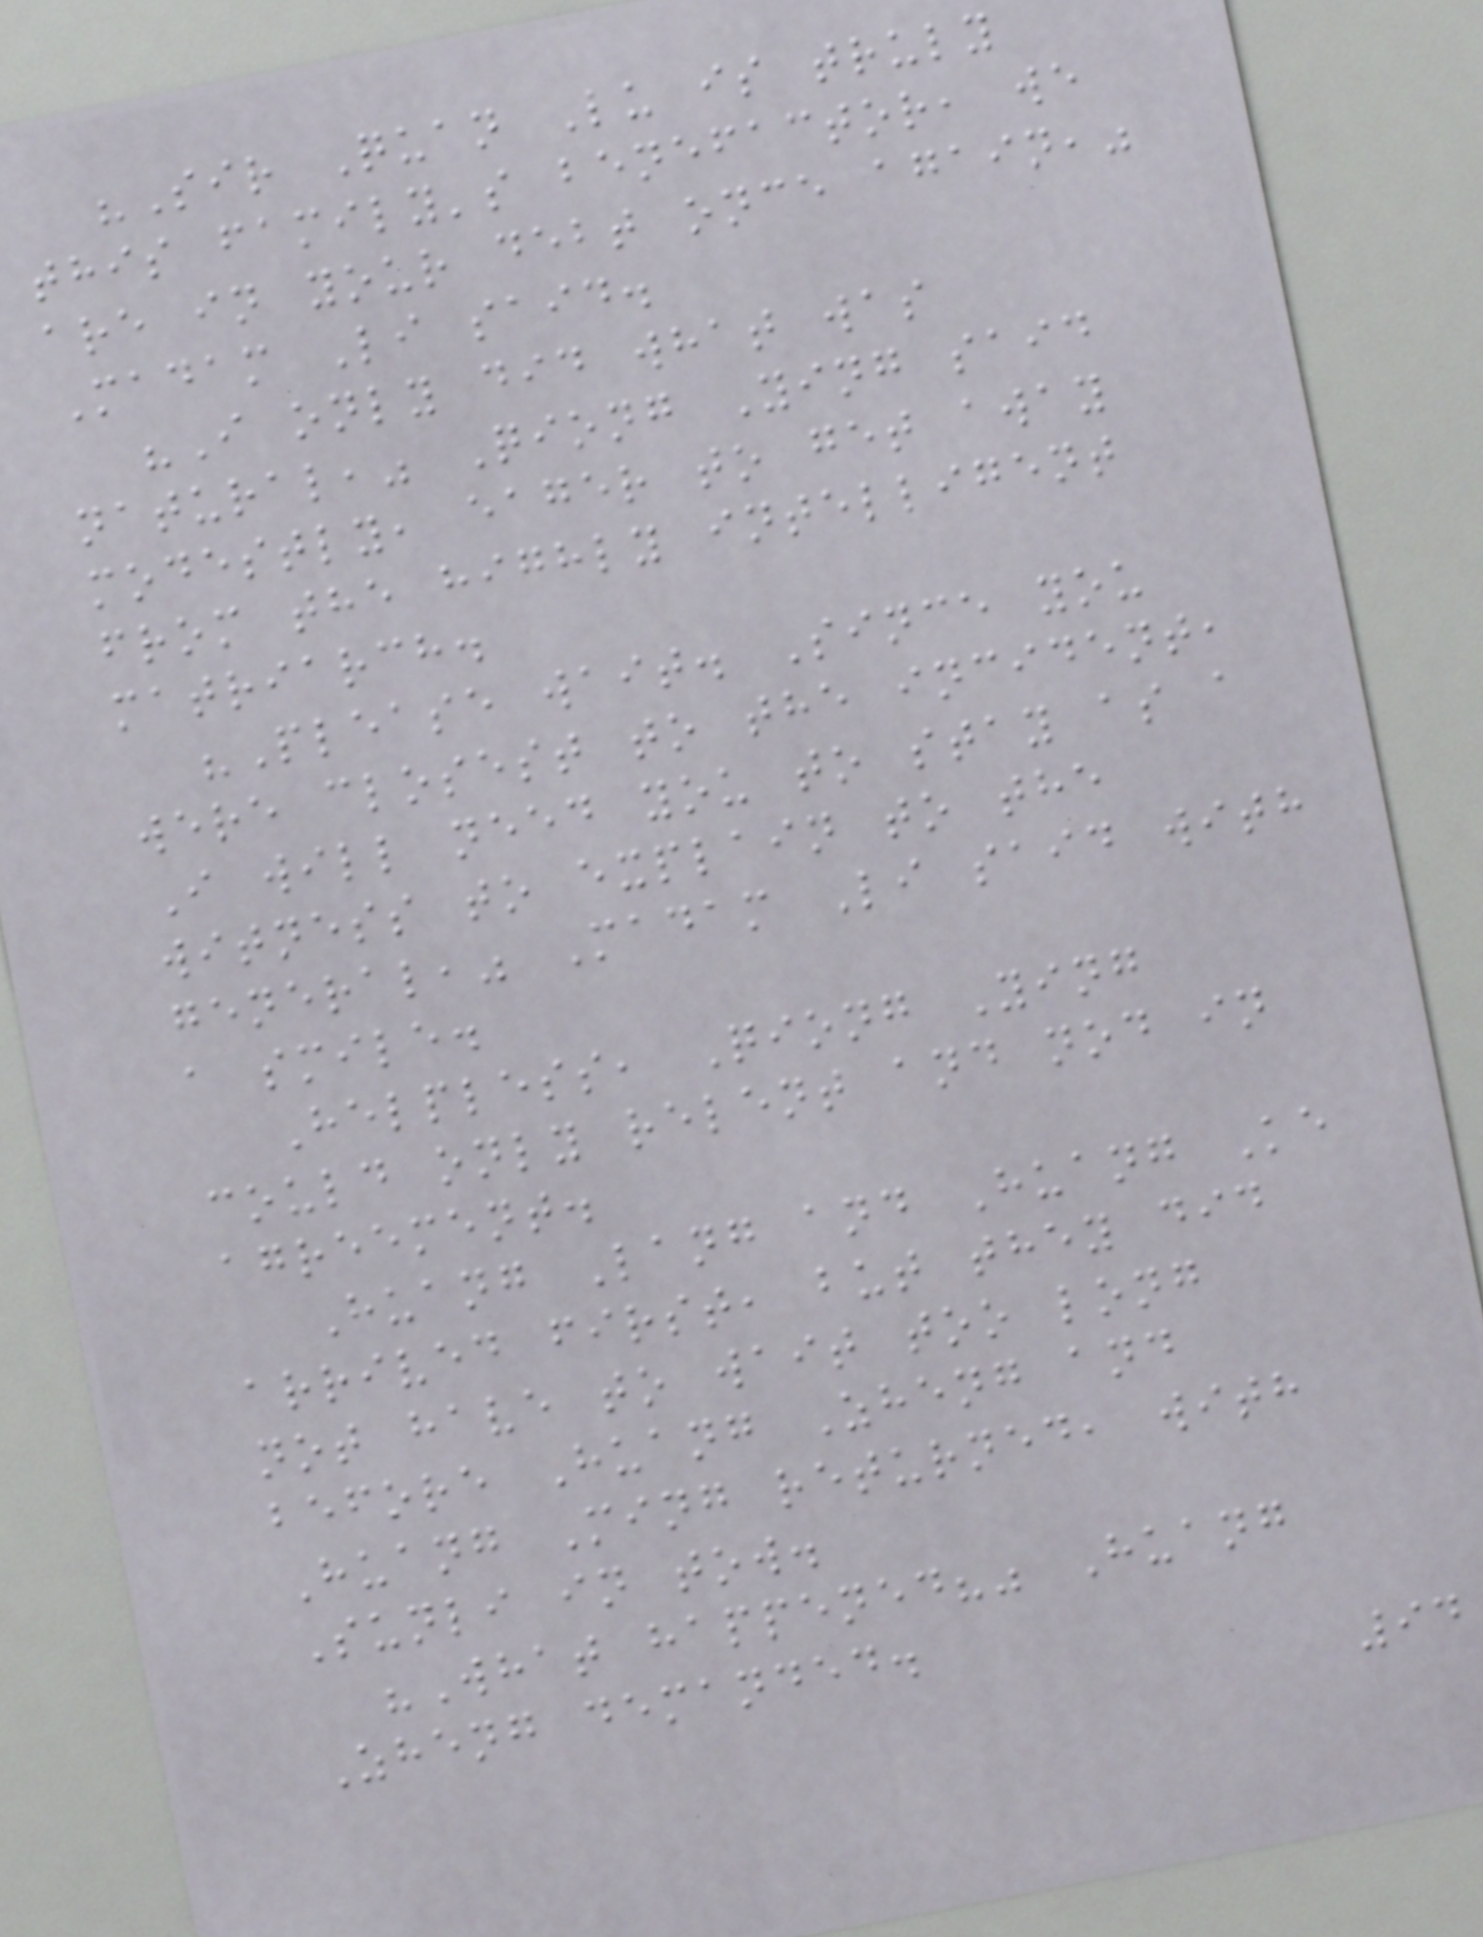"Sir Quan Lu is truly
this family's benefactor, we
are in your debt once again,"
Madam Li said.
"I only did what was
natural," Qiong Ying said
modestly, eager to get away
from the highly intelligent
matriarch.
"Please wait. Since you
were closest to the incident,
I will need you to stay as a
witness to explain to the
general," Madam Li said with
a smile.
Helpless, Qiong Ying
could only relent and nod in
agreement.
Huang Lang and Huang Ke
arrived first, but they did
not have to wait too long
before Huang Zheng and
Huang Ming returned, with
Sunli in tow.
"What happened?" Huang
Zheng demanded.
94
